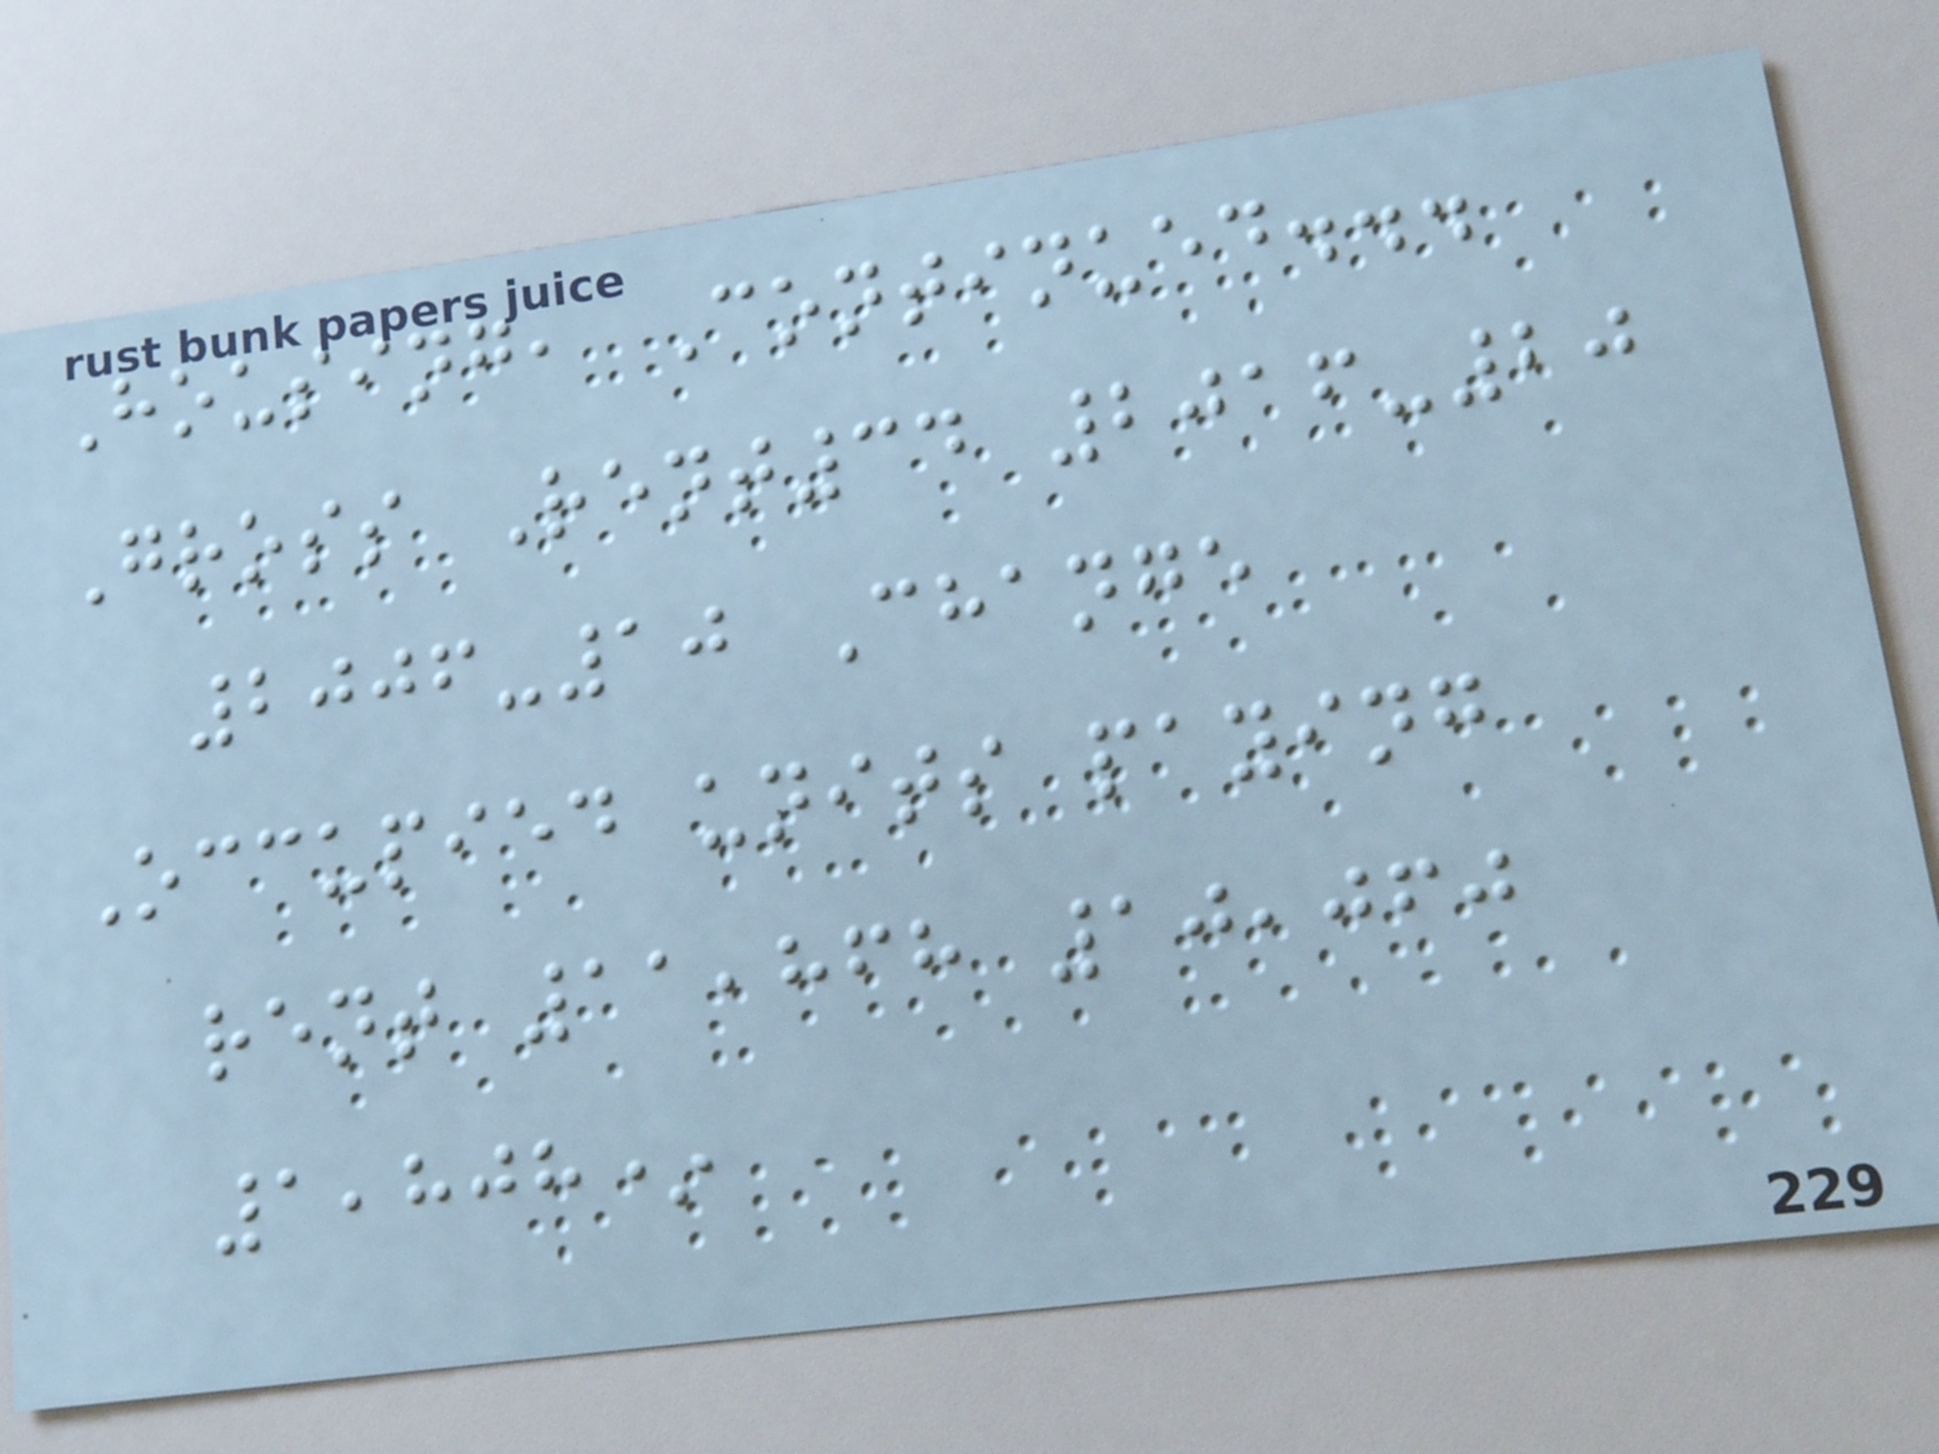Housing, Continued...
Gross Rent34 2016-20
2006-10 Change
Occupied units paying
rent 11,868 10,060
1,808*
